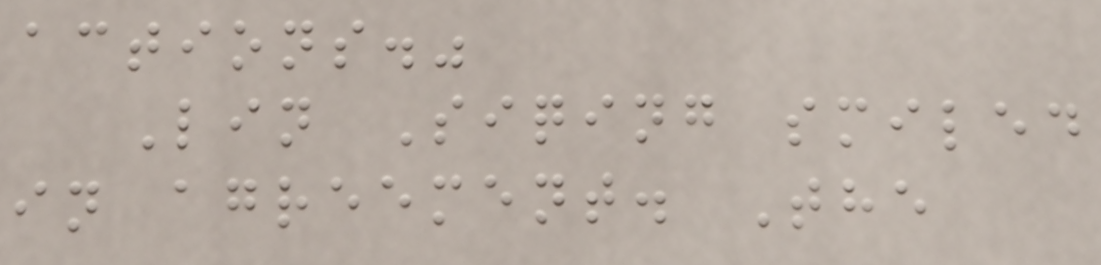actions."
Lin Siqing smiled
in agreement. The
